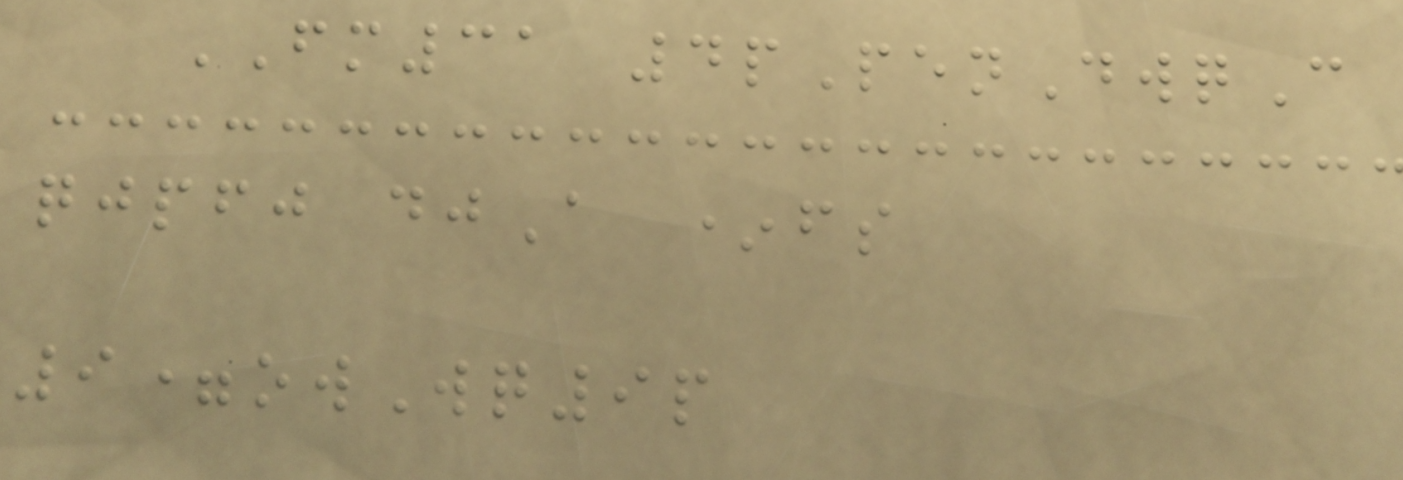FM31 4pPenDwqC
qjpfj djA *fs
9=owWq9p
